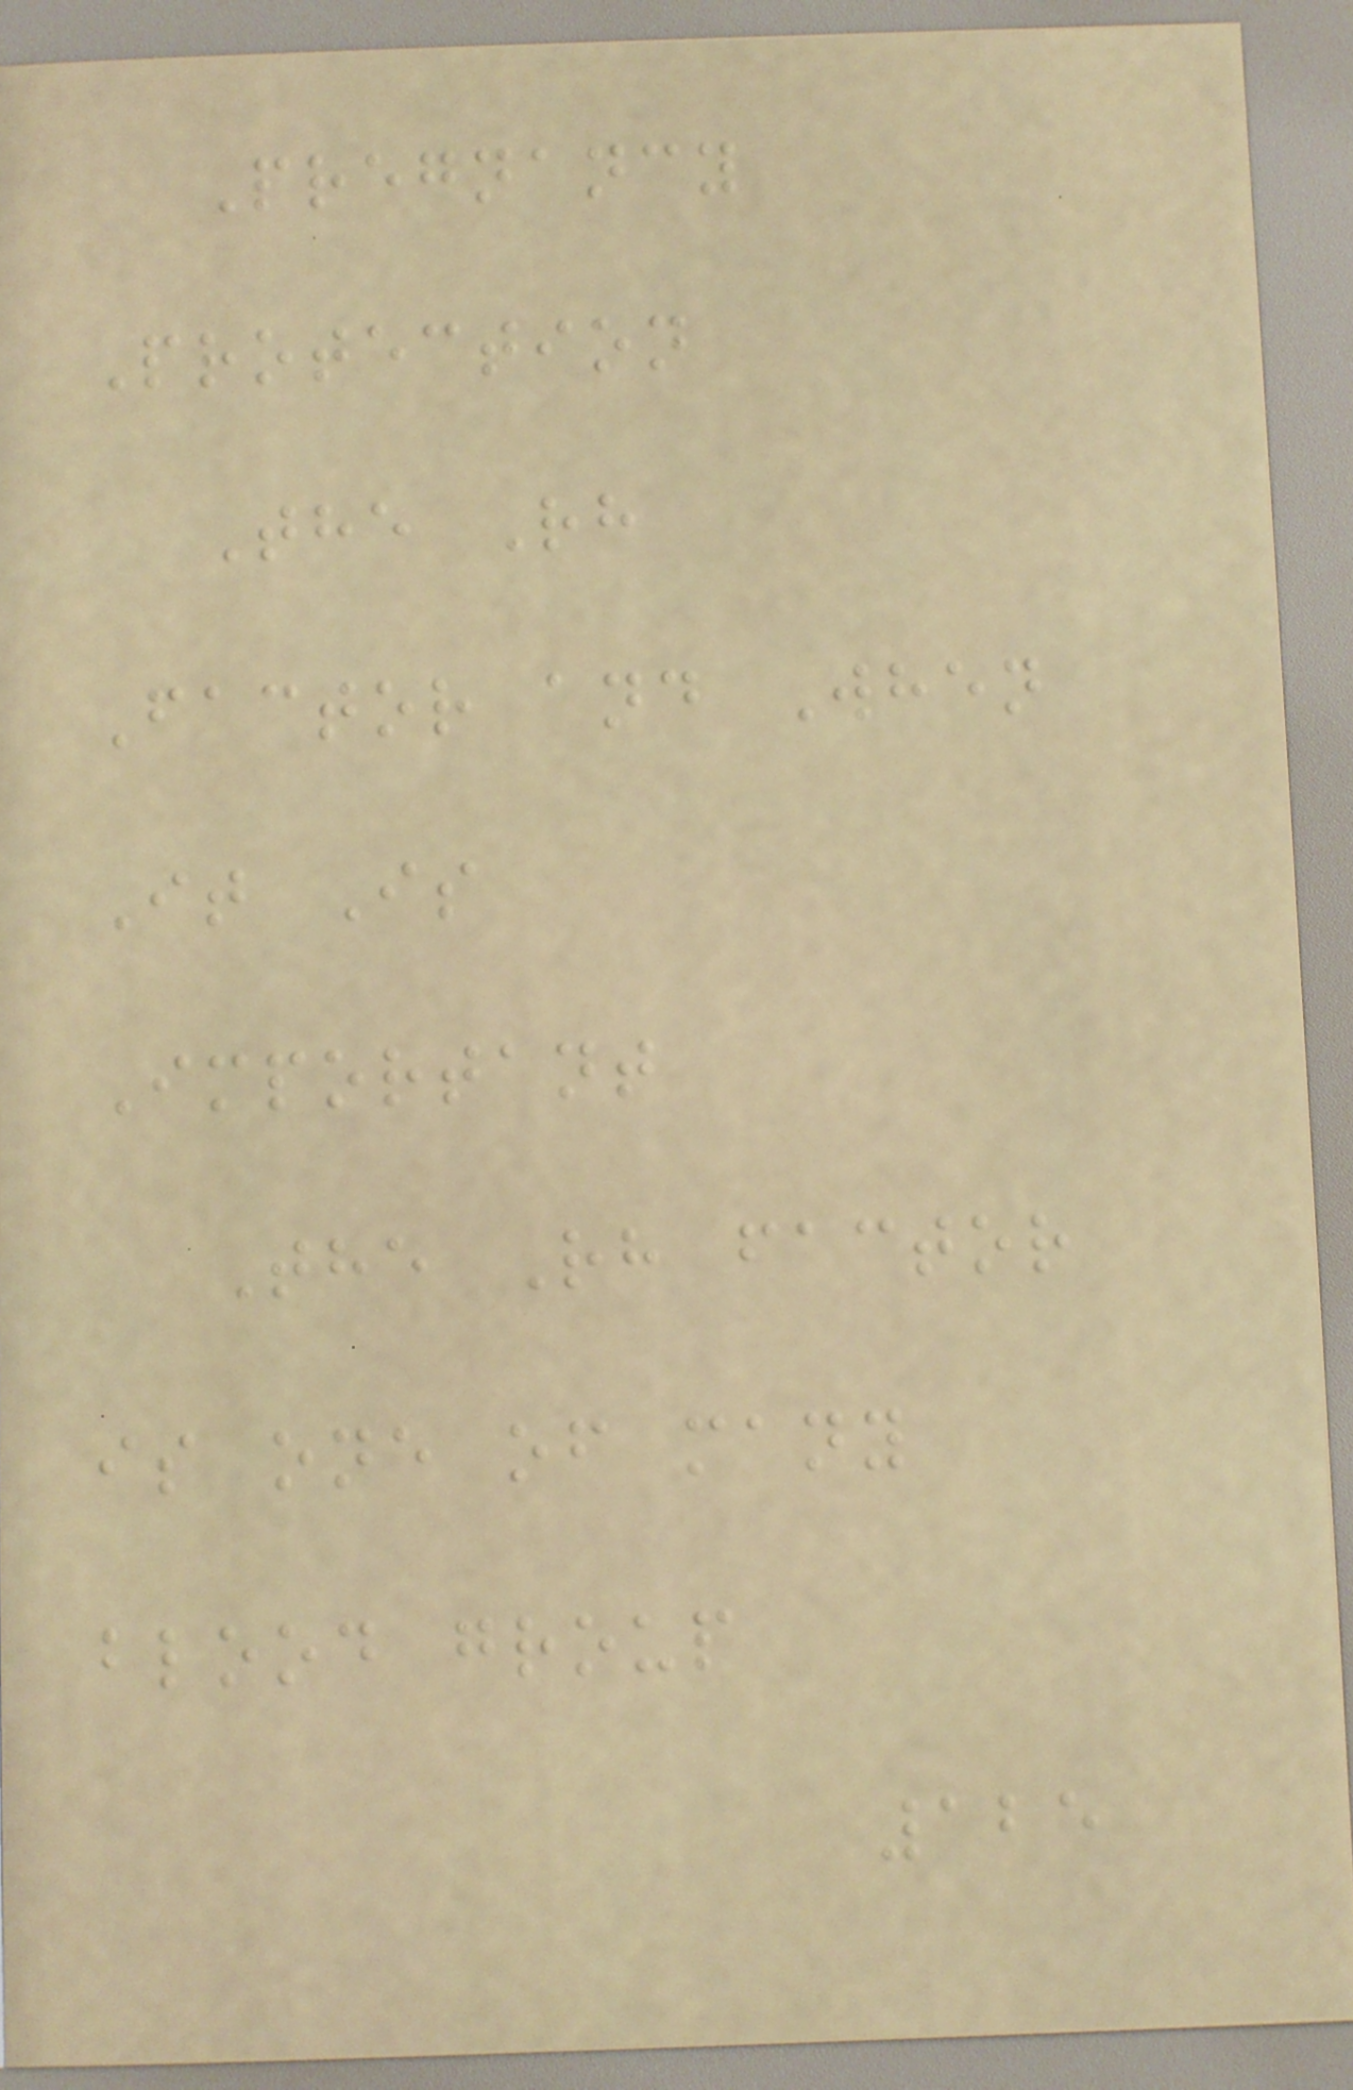Pregnancy
Protection
The Rh
Factor and When
It Is
Important
The Rh factor
is one of many
blood group
125
